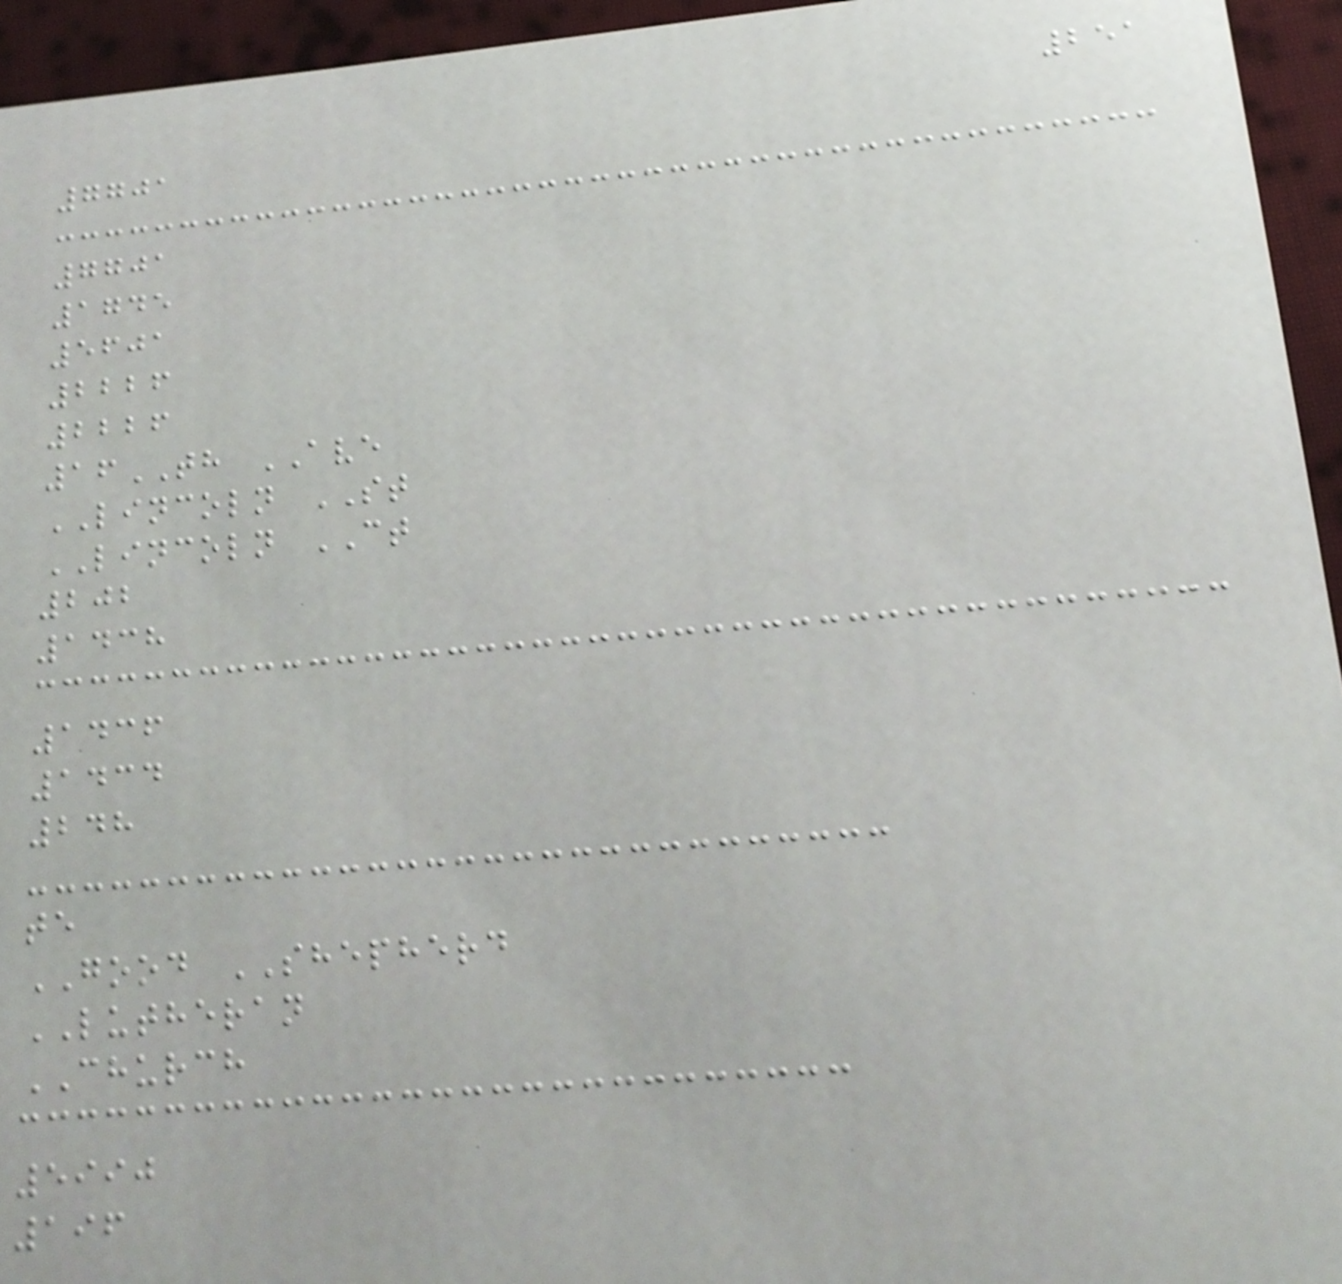251
7701
7701
1745
5601
2226
2226
16TH AVE
LINCOLN ST
LINCOLN CT
202
1438
1436
1434
248
te
GOOD SHEPHERD
LUTHERAN
CHURCH
5990
196
